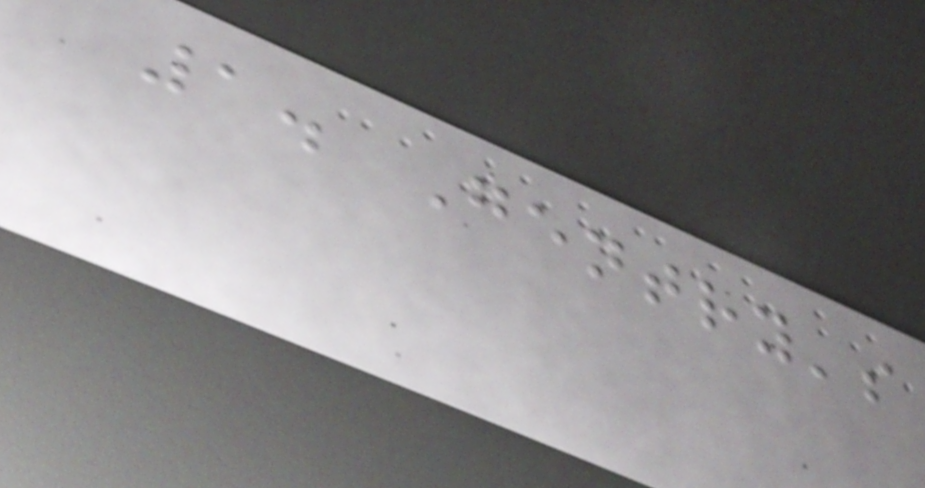1. Gentry's
